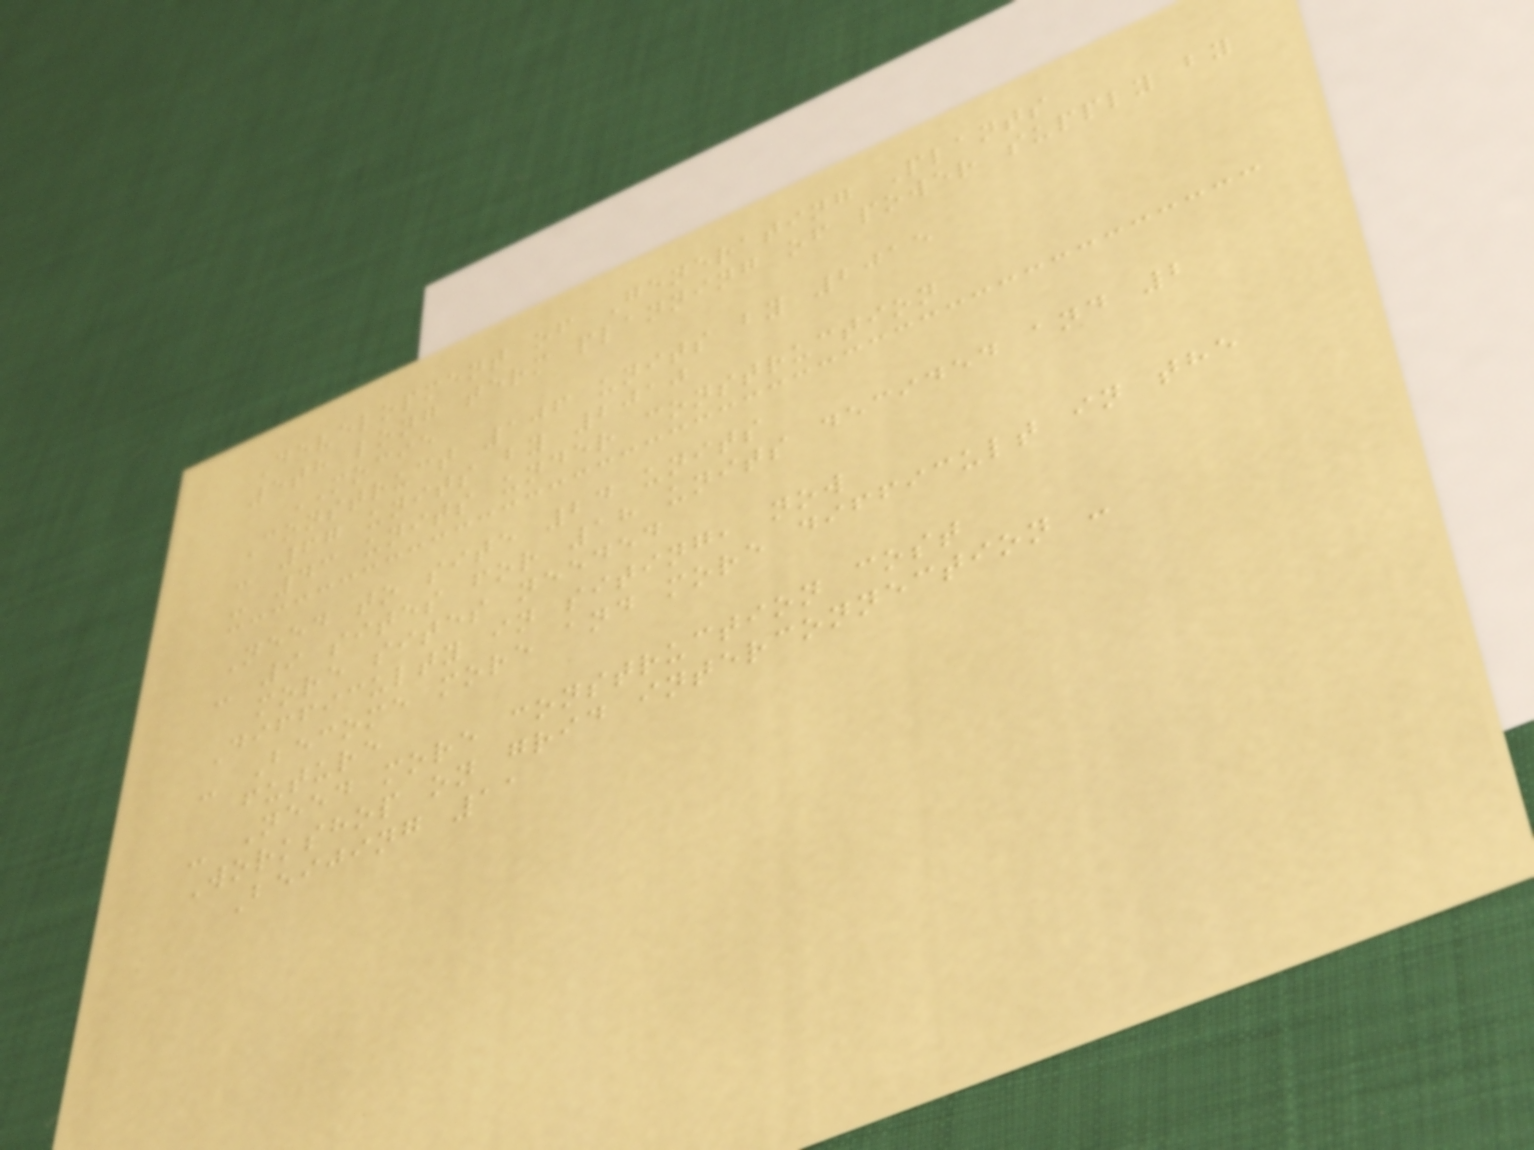Development of Generating Plants
5th long term planning of power supply by
MOCIE
Construct 106 units by 2015
- 67 units by 2010
- 43 units under construction
Need to site 24 units
- 9 sites for 18 units decided and 2
more sites needed
Difficulty in siting, now
- Become more and more difficult in the
future
- Need more construction cost
Workshop on grid interconnection -
Beijing 11
